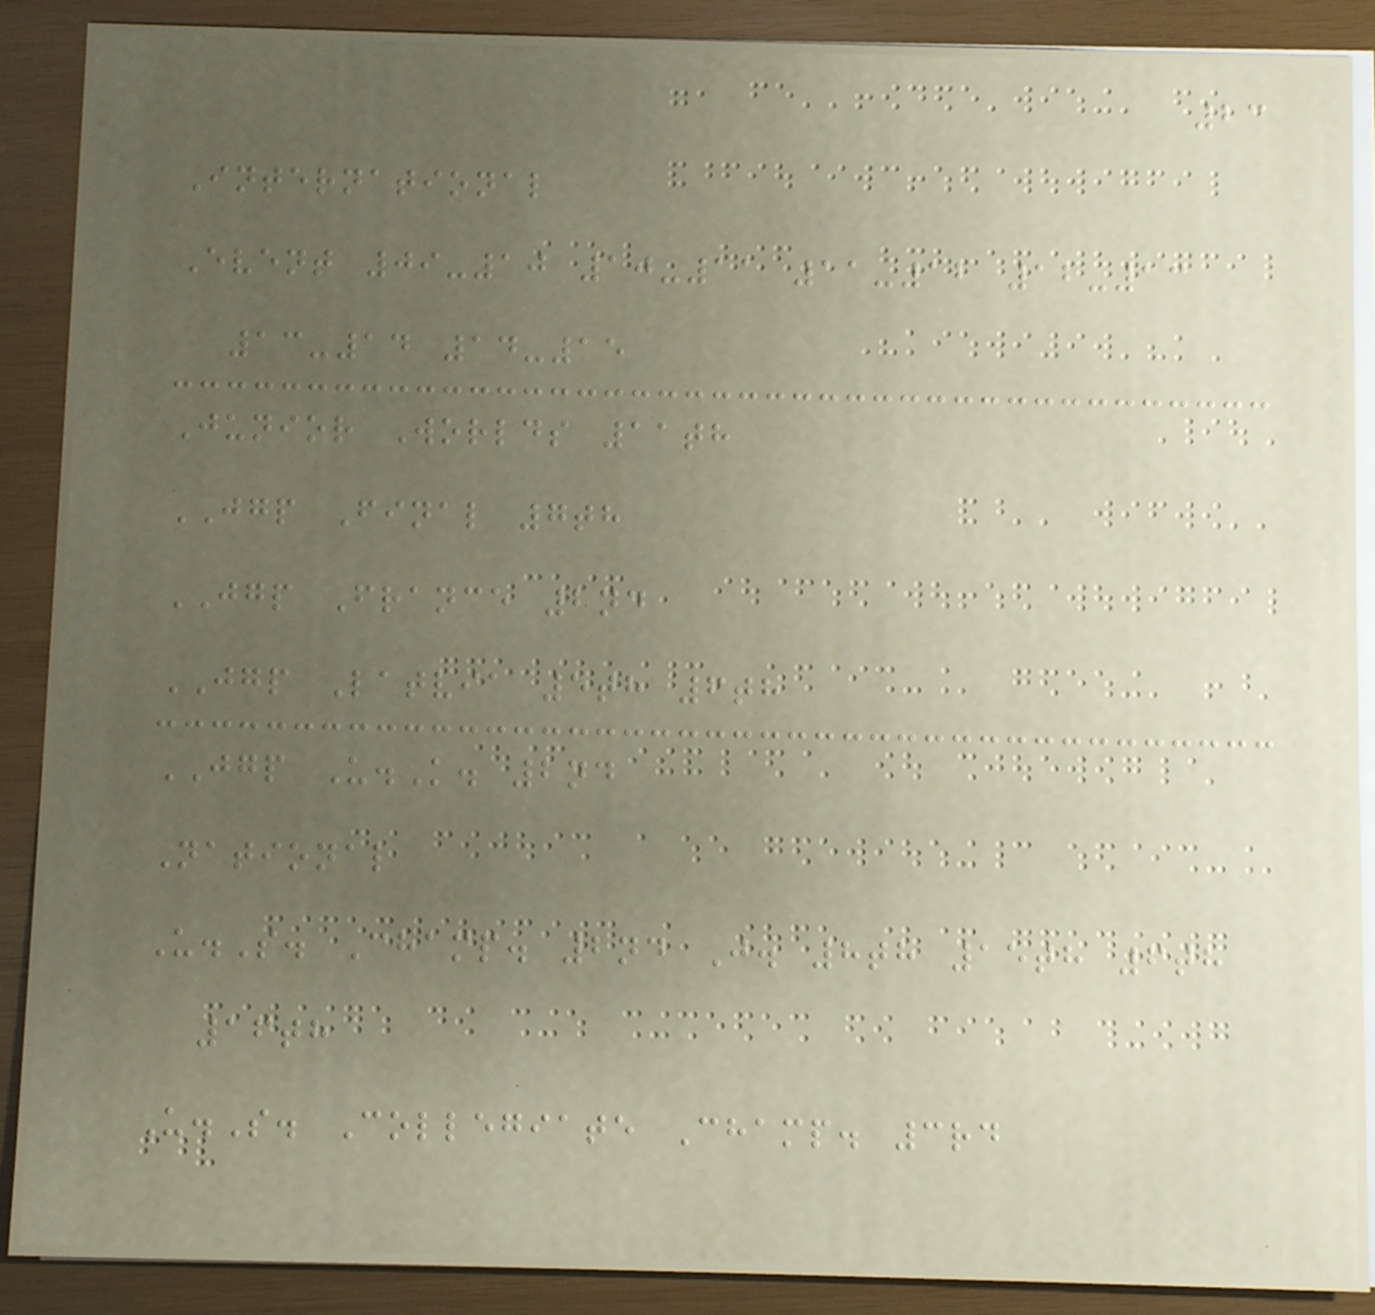23
International
Event 09-10 10-11 11-12 12-13
13-14 14-15
Junior Worlds 11th
JGP Final 7th
JGP France 2nd
JGP Latvia 5th 6th
JGP U.K. 2nd
National
U.S. Champ. 2nd J. 8th 15th 6th
16th
U.S. Collegiate Champ. 3rd
